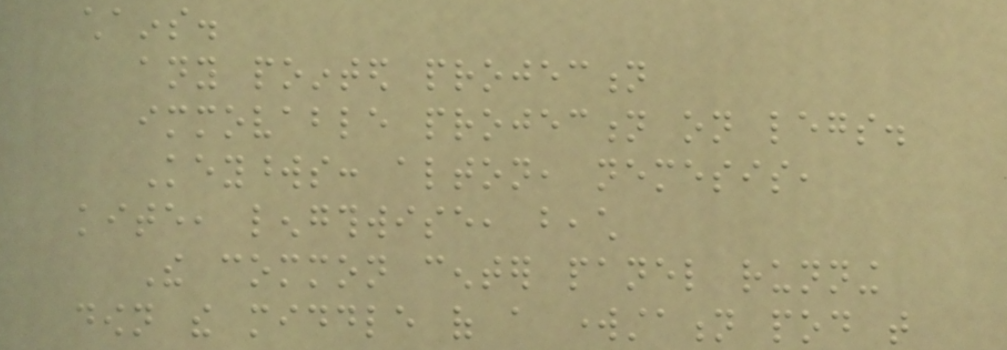chains.
any pointed projection
immovable projection on legs.
Keywords: alton, nemesis,
kite, lengthwise, beach
The common center panel running
down the middle of a workstation pod that
